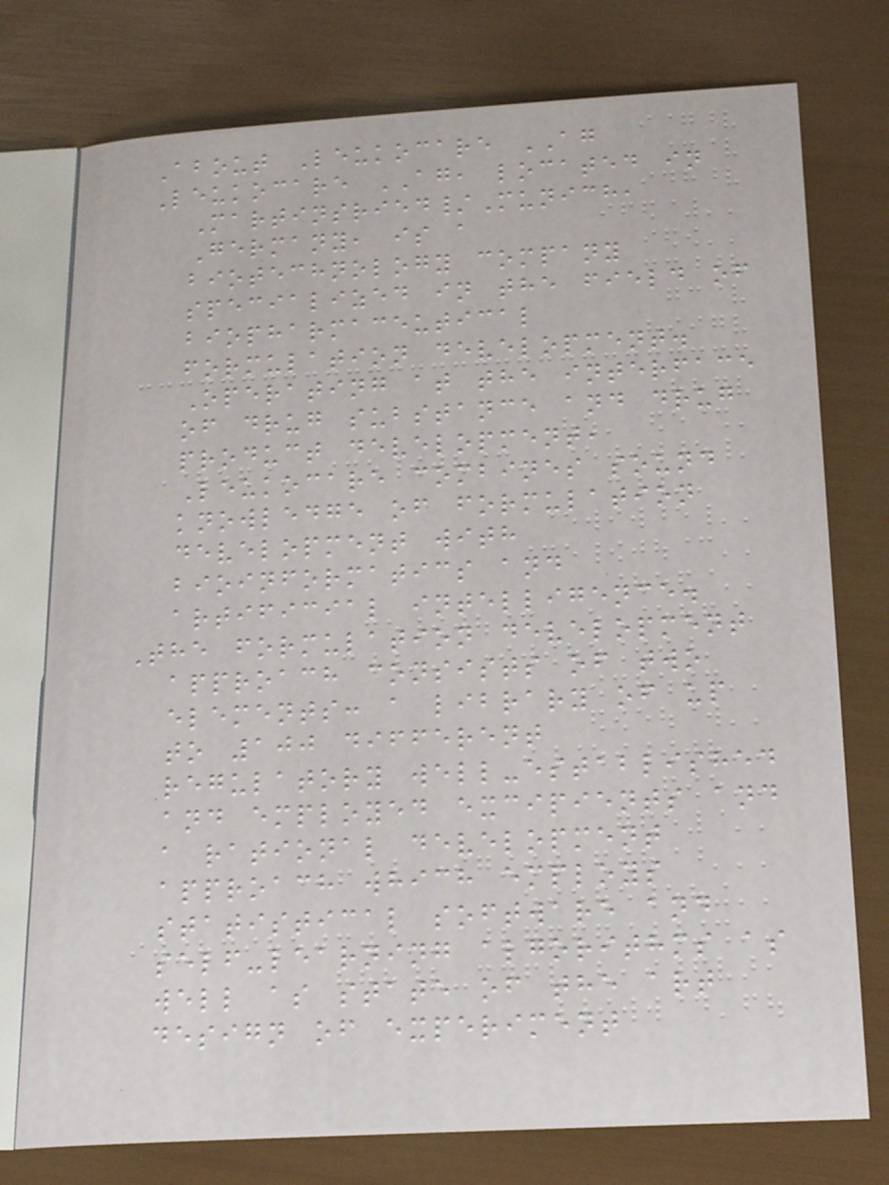About Leukocare AG
Leukocare AG, located in
Martinsried/Munich,
Germany, is a
biotechnology company
specialized in the field of
biopharmaceutical
formulation development.
Operating at the interface
of drug substance and drug
product development,
Leukocare combines sound
knowledge of formulation
development with
bioinformatics and
artificial intelligence.
The formulation development
approach consists of two
elements: a library of up
to 100 different
regulatory well-established
and employed excipients and
a rational development
approach which employs
statistical software and
self-learning algorithms as
well as state of the art
design of experiment
